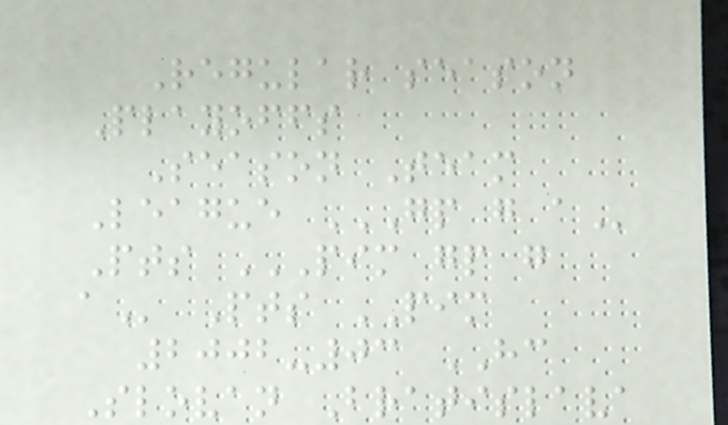Regular season
Playoffs
Season Team
League GP G A
Pts PIM GP G
A Pts PIM
2002-03 HC
Slovan Bratislava
